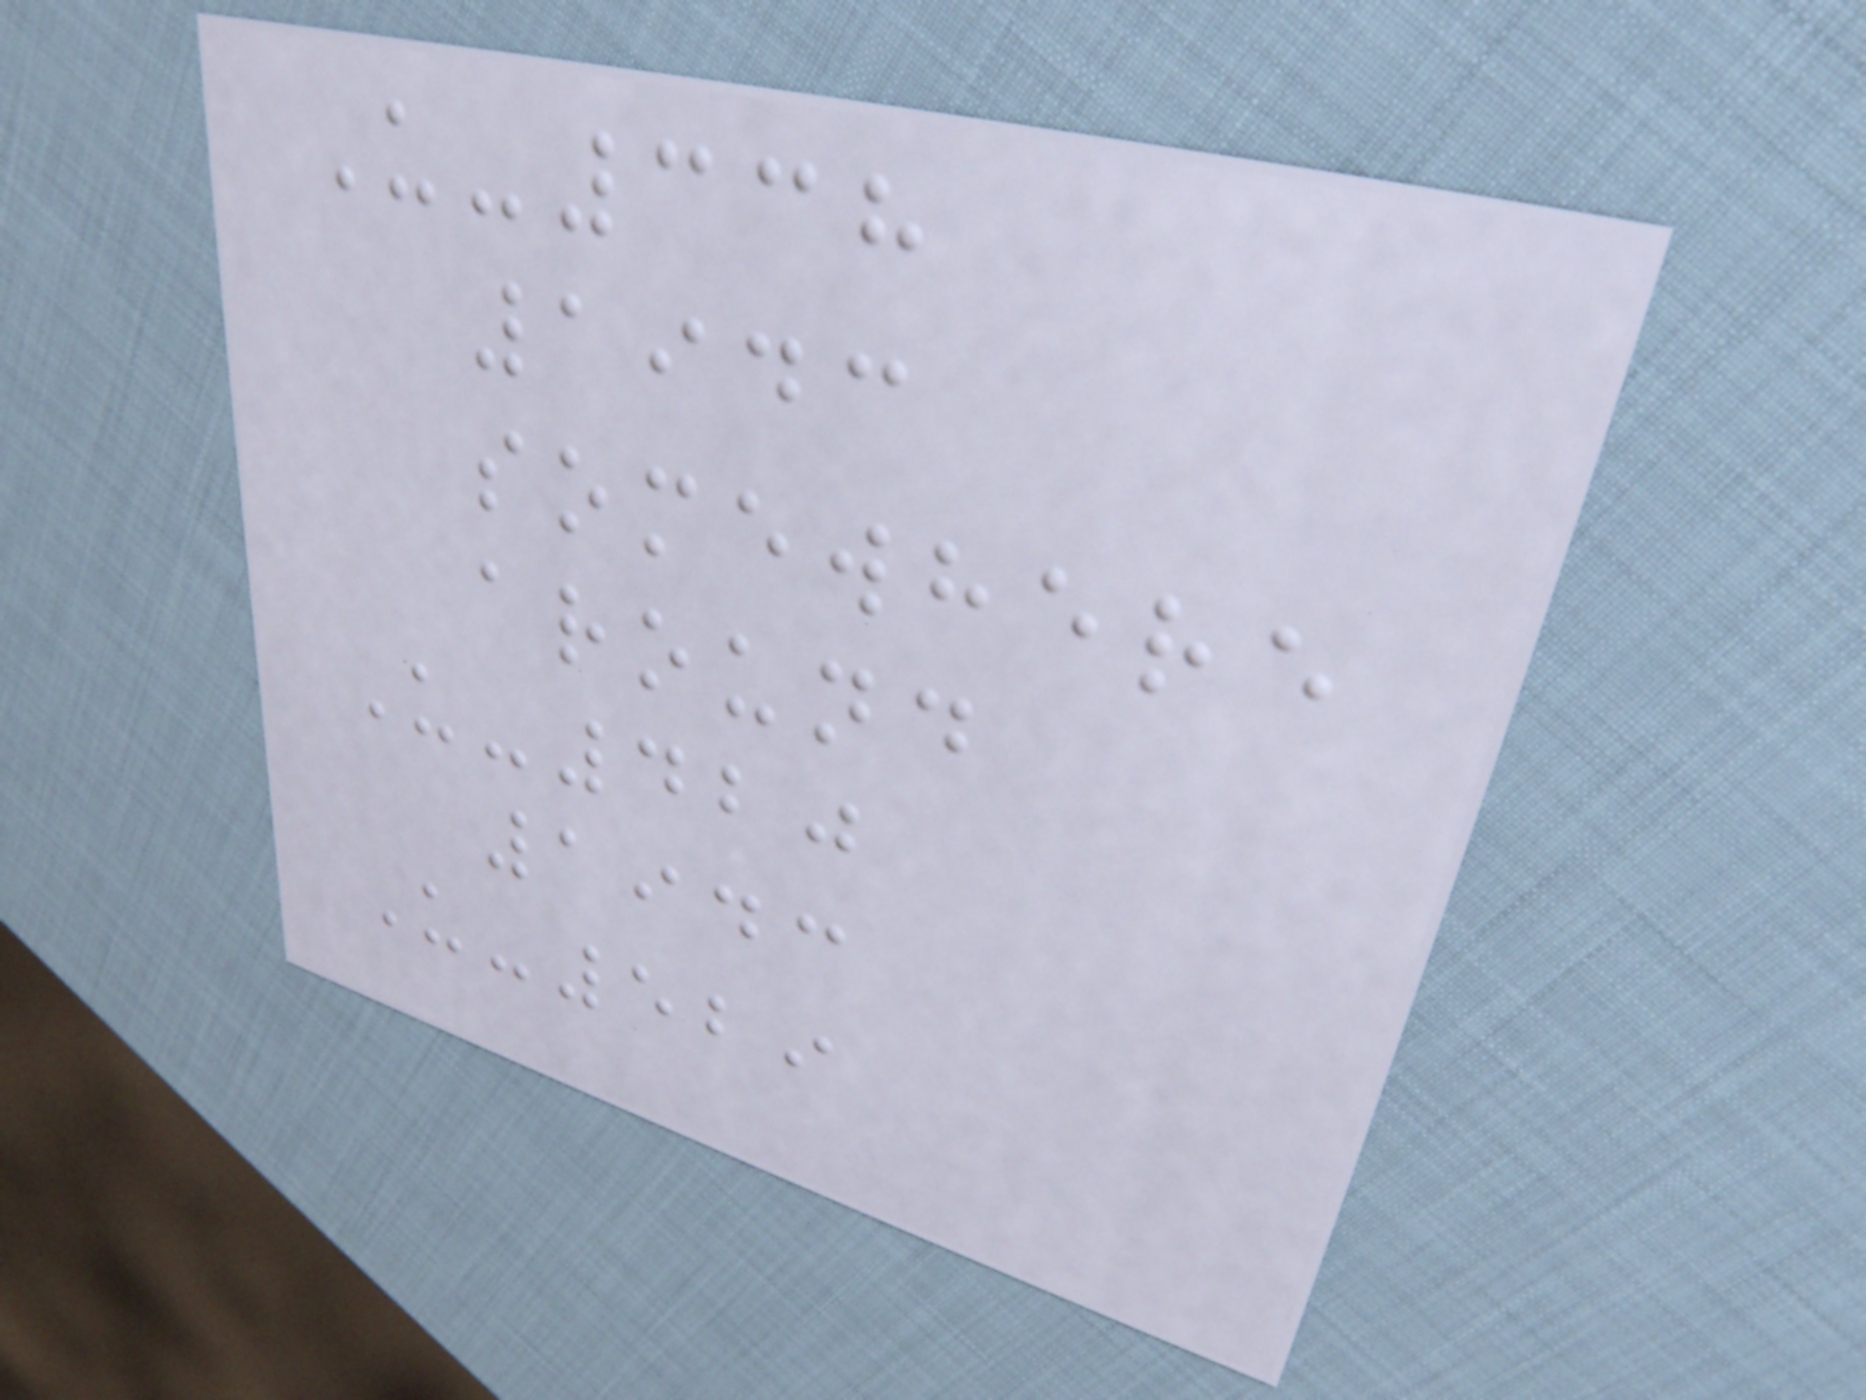U-338
1943
somewhere
around
U-420
1943
U-529
